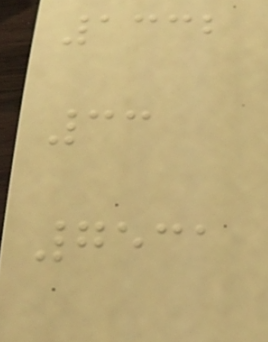1332
33
7531
